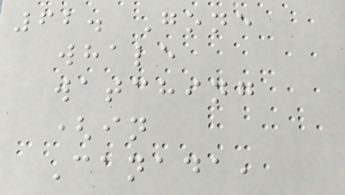62. Gone
whale
watching
(in
Canada,
